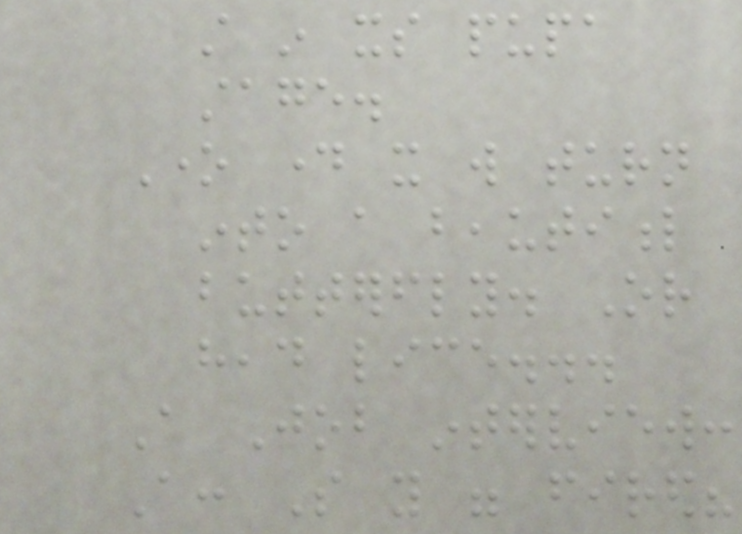still in its pupa
stage.
One day it will turn
into a beautiful
butterfly. Or
head lice...
A Job interview:
A: So you were fired?
